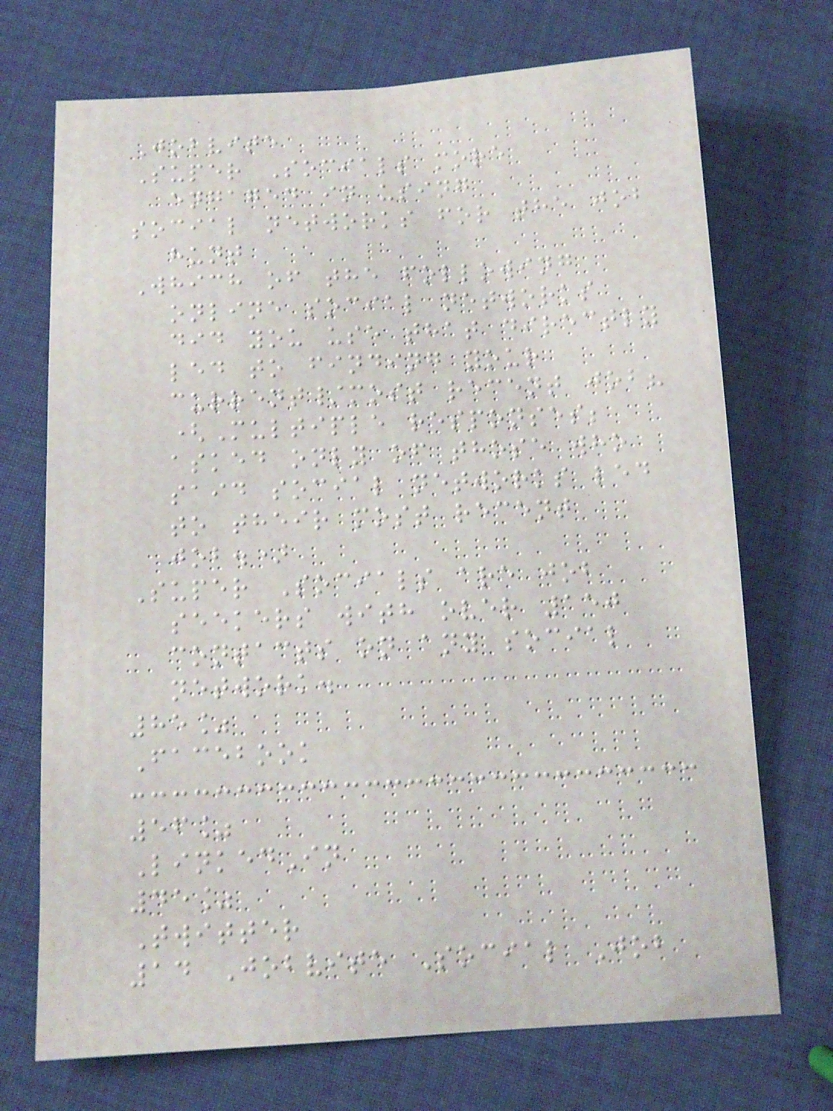Jobvite
Super Socials more
engaged in using
social networks for the job
hunt
Which of the following
online social networks
did you use that directly
led to finding your
current/most recent job?
(Multiple responses;
asked only of those who
said social networks led
to their most recent
job.)
Super Socials are job
seekers with over 150
contacts on any social
network.
85%
Facebook
56%
LinkedIn
45%
Twitter
14 Jobvite Social Job
